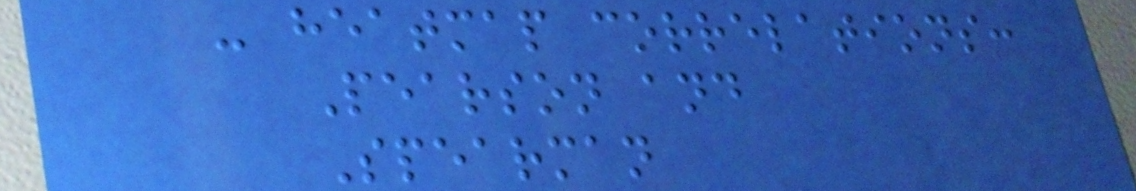- heatmap correlations:
Pearson and
Spearman
